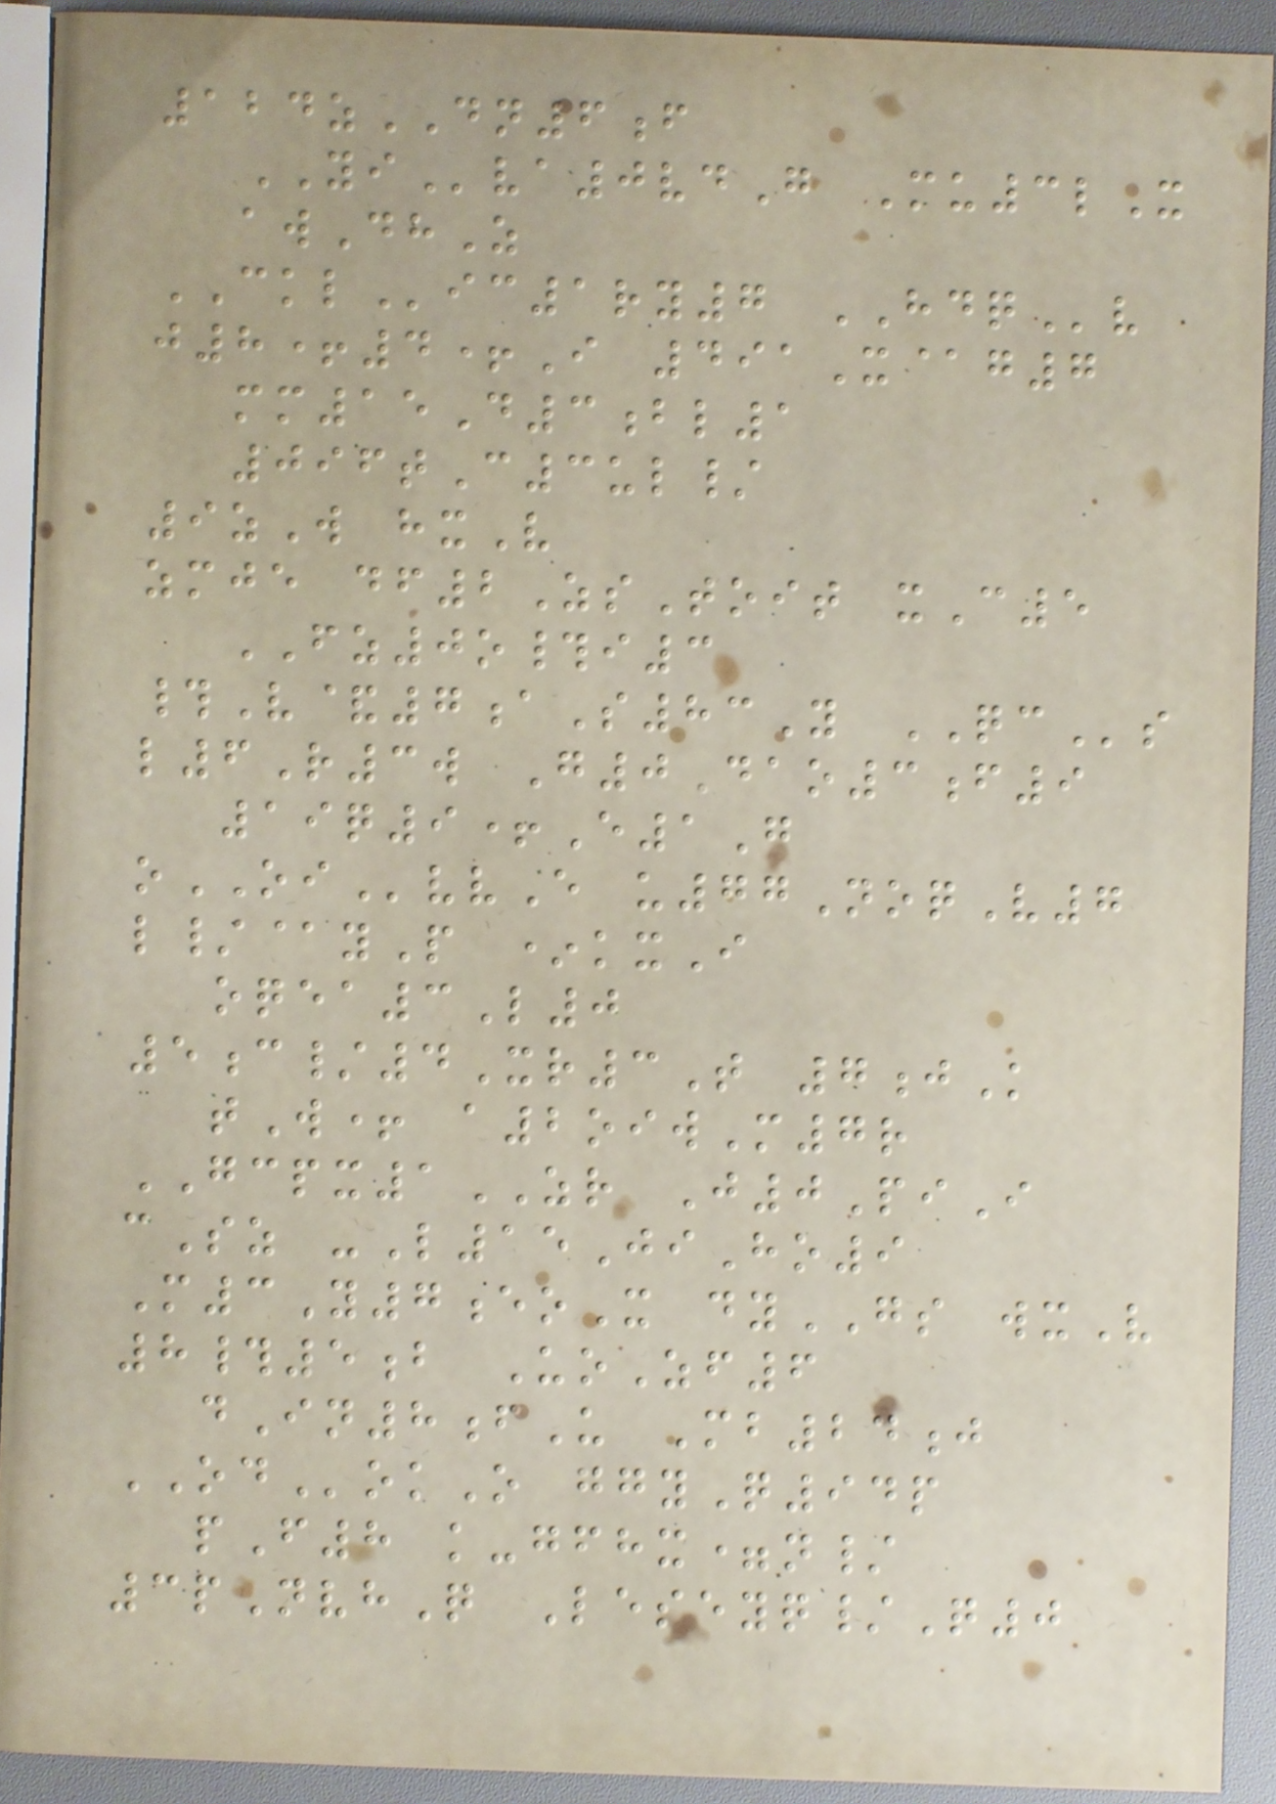124zDN6f
YIva0vdG Mu3lX
awDhZ
CKLic1ry7 HDQv
j8+4+I 491X@g7
mm15D3bl1
096tC3ul/
9zW hxV
zmje df2ZsToit xC5
FZ0o#i3
#V&7aS83Y QCs
l6R3w G0Dao3f9
19q9+E1G
oOIvvE u77NoqV7
l/@yP *kxI
oqea3L0
5c/4Xr3T 7jK
tW+ a2oiwM7r
GCPX1ZR J0PiI
cSz -L15JiHo9
M3Y7eoX dyGS wxV
8#5b UoZf6
dIn8fU Mb24j
ODokO ggyQ94p
pF8 k-gfhx=n/
3pNvhQ Leseyq/Q0
